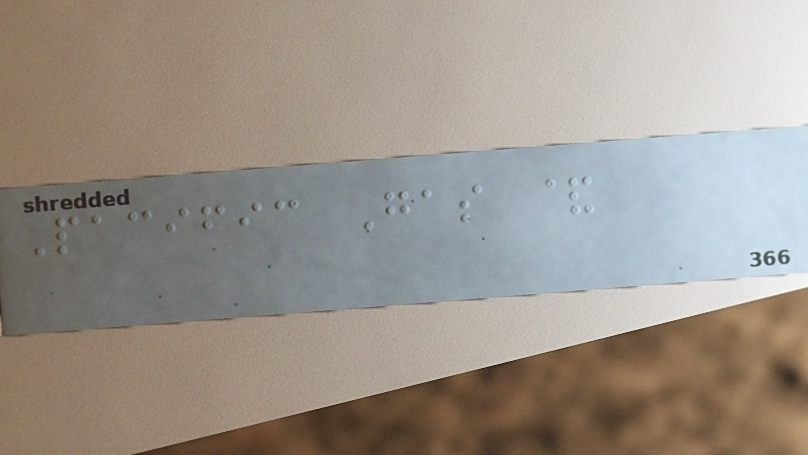Pacific Gas &
